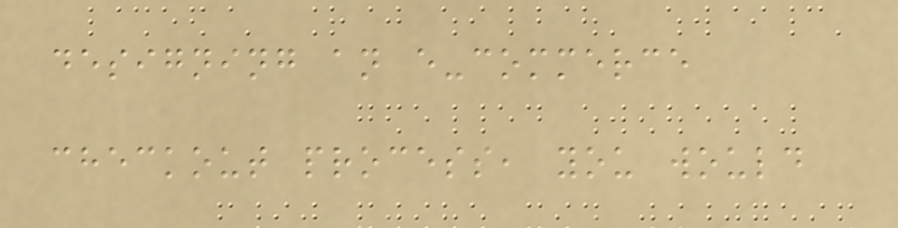designing an e-commerce
checkout process, you would
